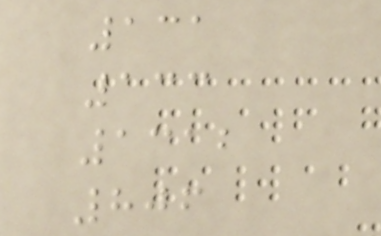131
133
1312
806
